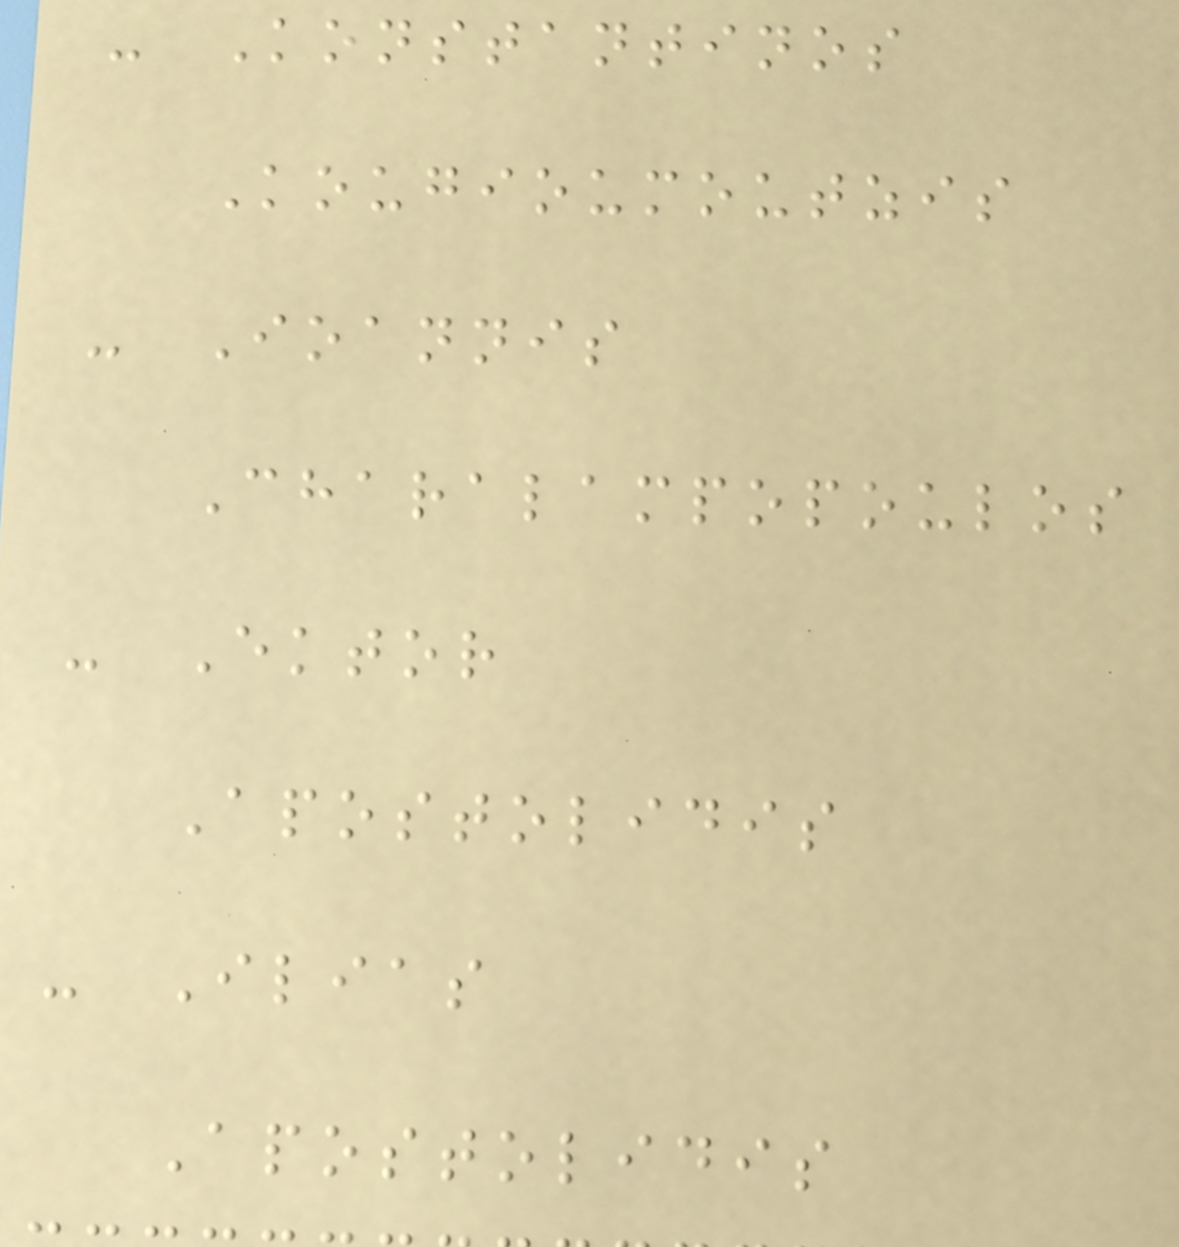- Konstantinos
Kougioumoutzis
- Ioannis
Charalampopoulos
- Ektor
Apostolidis
- Ilias
Apostolidis
